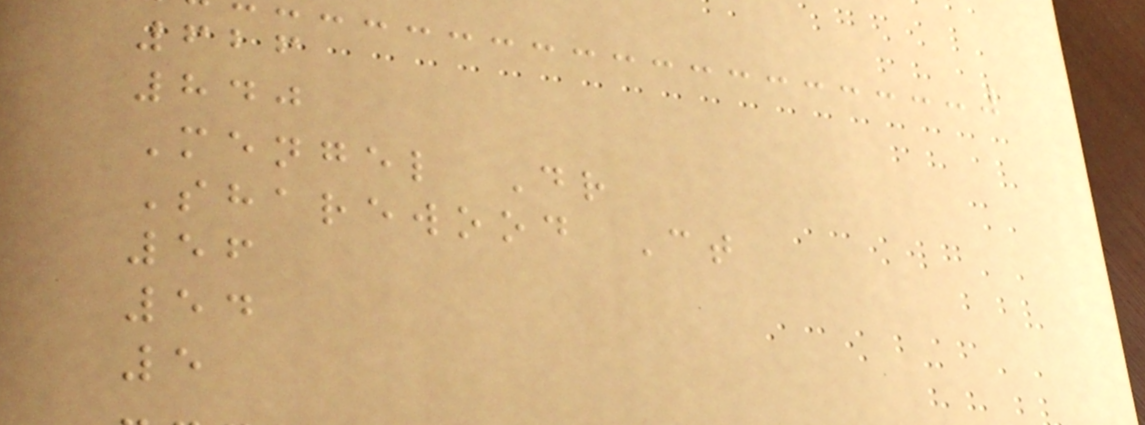626
840
Mengel Dr
Sharewood Ct
56
54
5
